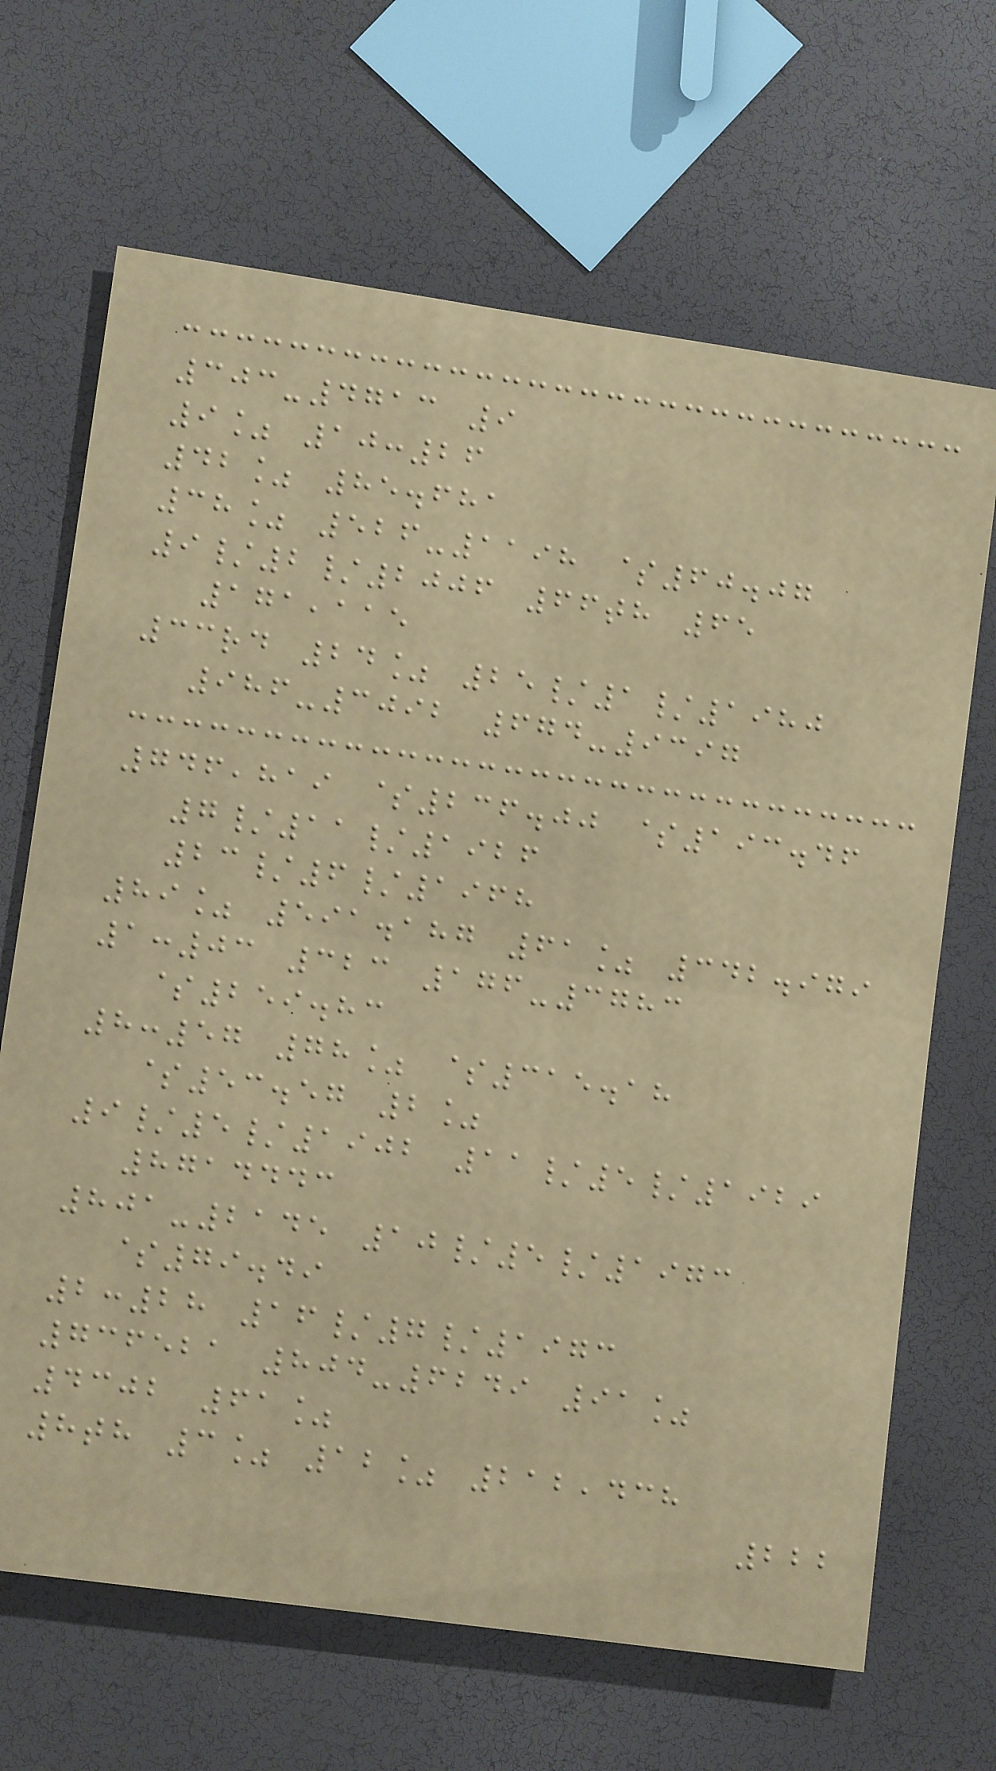303-4713 9
9% 10:26
42% 85.681
38% 526-1198 $60.07
9/2/2006 66th 65
171,115
33rd 24% 25/1/1980
986-3092 674-9397
746,819 $236.00 $193.46
7/11/1926
23/6/1968
89% 591.187 61% 342.979
1:03 323 176-3783
$259.83
8:57 78% $315.18
$53.57 2%
9/5/1902 11/5/1929
8714443
801-2145 10/5/1973
$79.49
2:28 16/7/1973
736521 804-6249 91%
4302 61%
8th 3% 12% 212,438
222
